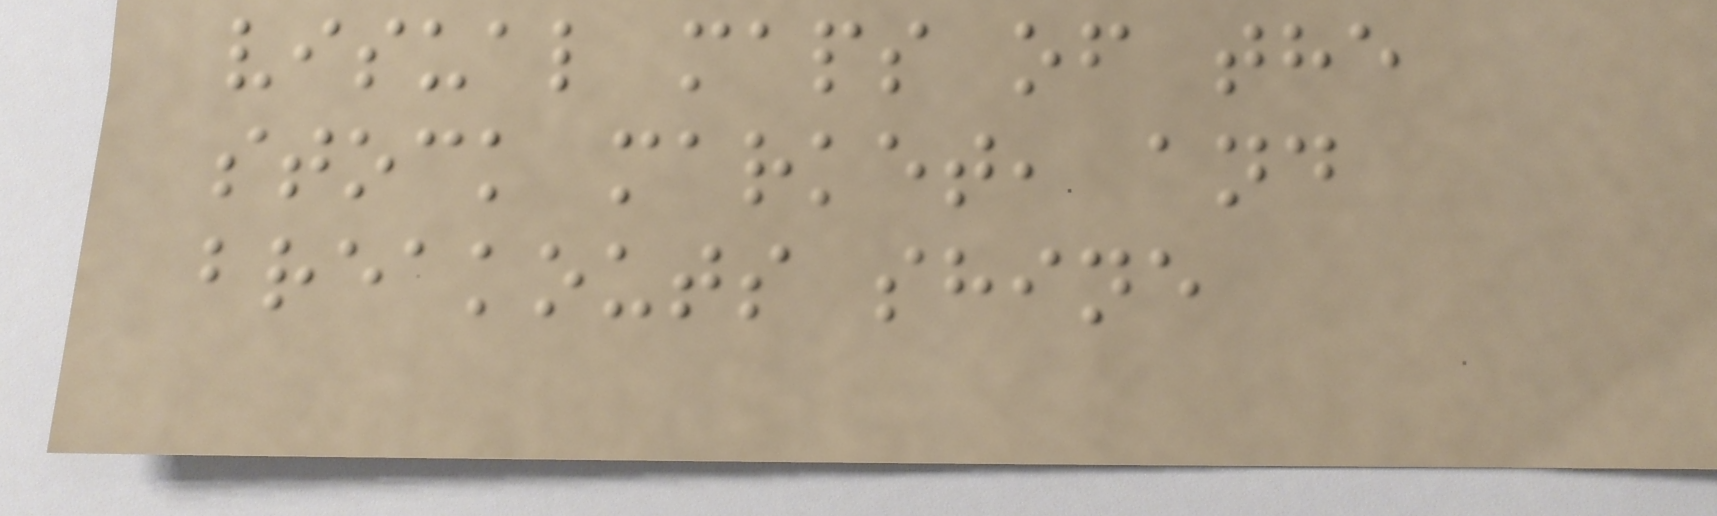visual maps of the
stock market, and
breakouts shine
